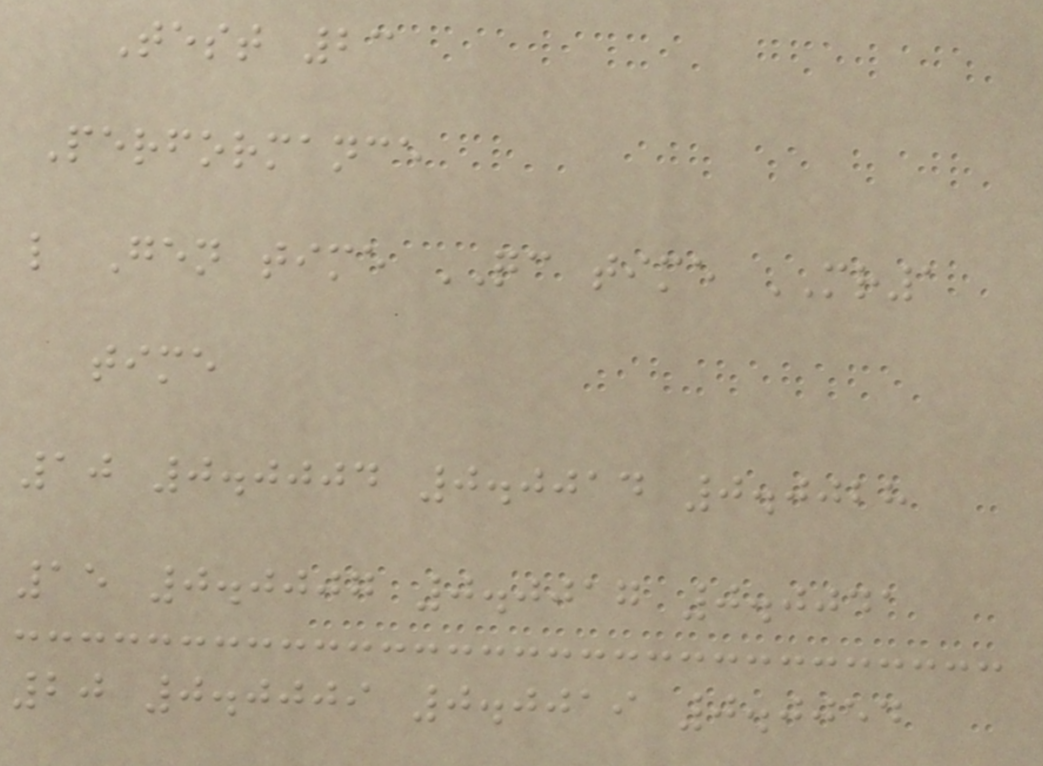Test 23
Performance
l Gen time QC time MR1
time
10 0.0004 0.0014 0.0028
15 0.0007 0.0017 0.0041
20 0.0009 0.0019 0.0054
